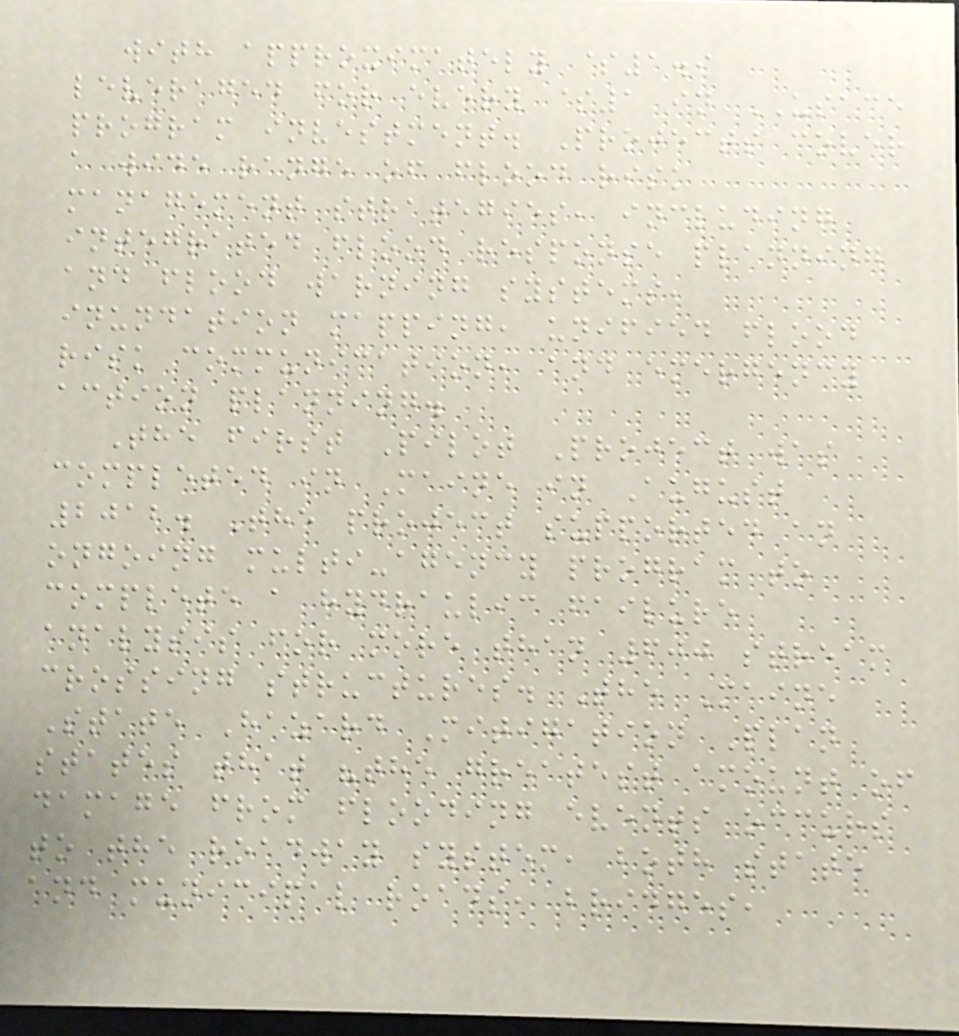with approximately $1.9
leveraged for every $1 in USACE
program investment. Projects cover
a wide range of flood risk
management strategies, including
integrated flood response planning
and flood warning systems,
inundation mapping, unified flood
risk communication, and emergency
action planning.
The first Pilot Project was
completed in Maine in August
2012. The project supported an
ongoing multi-agency program to
complete a hydraulic failure
analysis for more than 600 stream
crossing structures. The Maine
State Hazard Mitigation Plan
states that "the greatest amount of
damage from flooding events occurs
to the roadway system, both state
and municipal roads, bridges,
